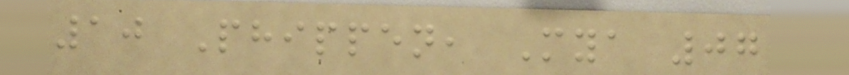10 Phippen, Mya 07
